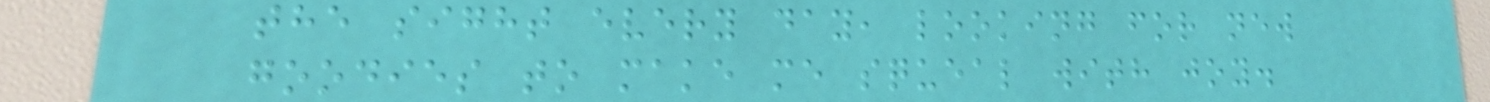the sight every day, looking for new
goodies to make me squeal with joy.
